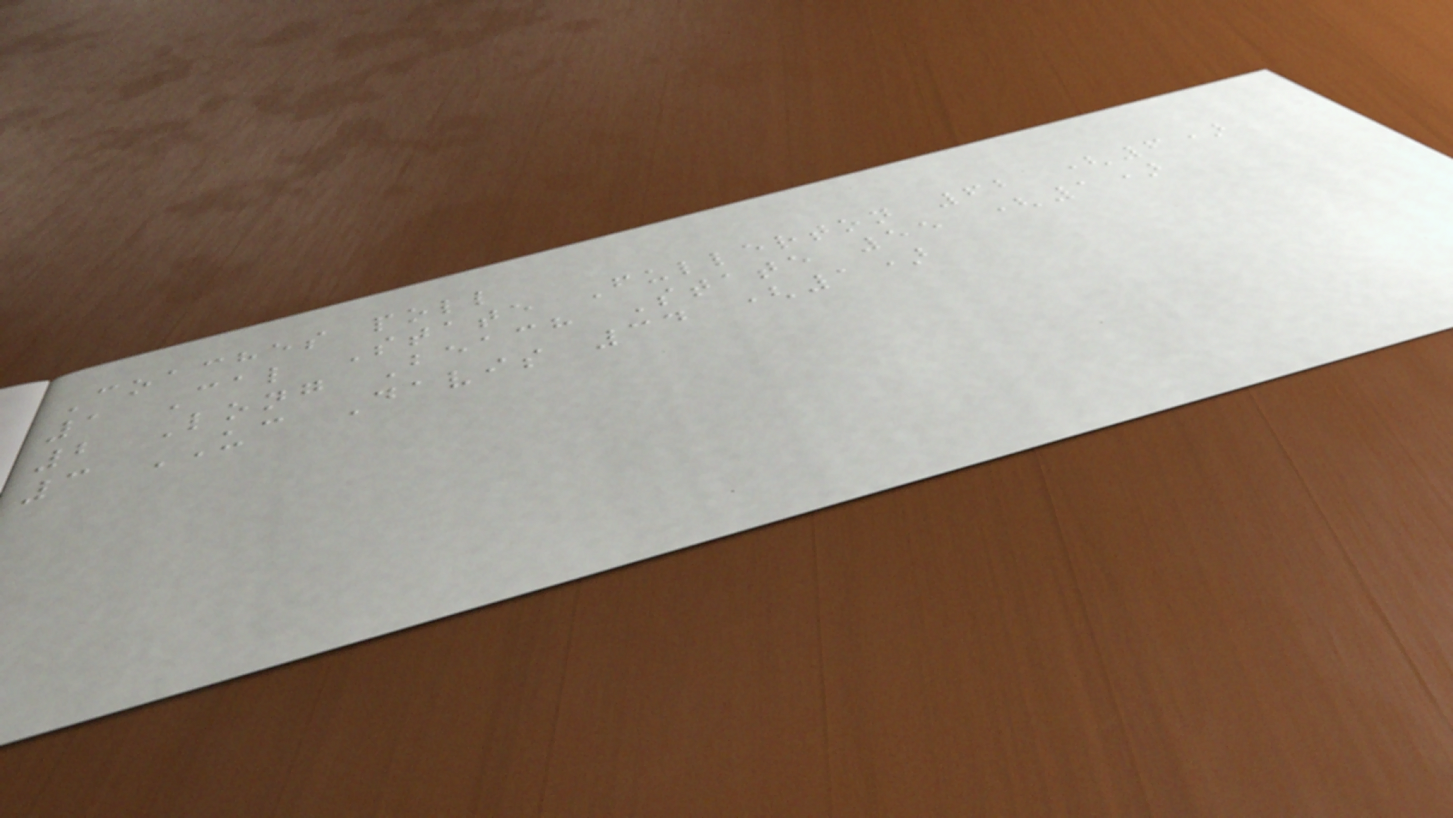Coaches poll
1 Cal State Fullerton 62 (6)
2 Long Beach State 55 (1)
3 UC Davis 34 (1)
